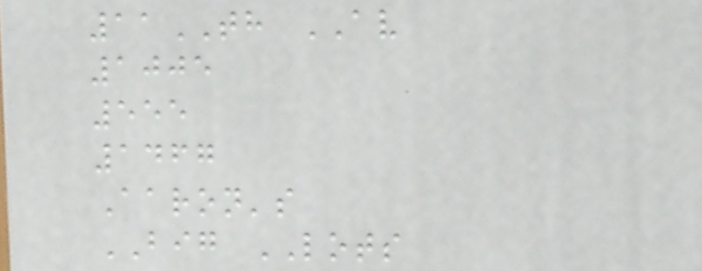11TH AV
1005
555
1467
Aaron's
BIG LOTS
